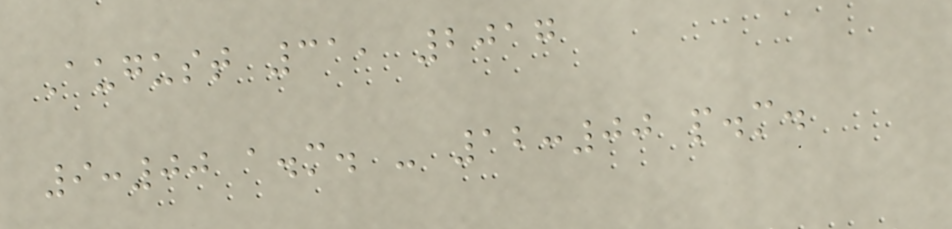August 31, 2017
9:00 a.m. - 12:00 p.m.
